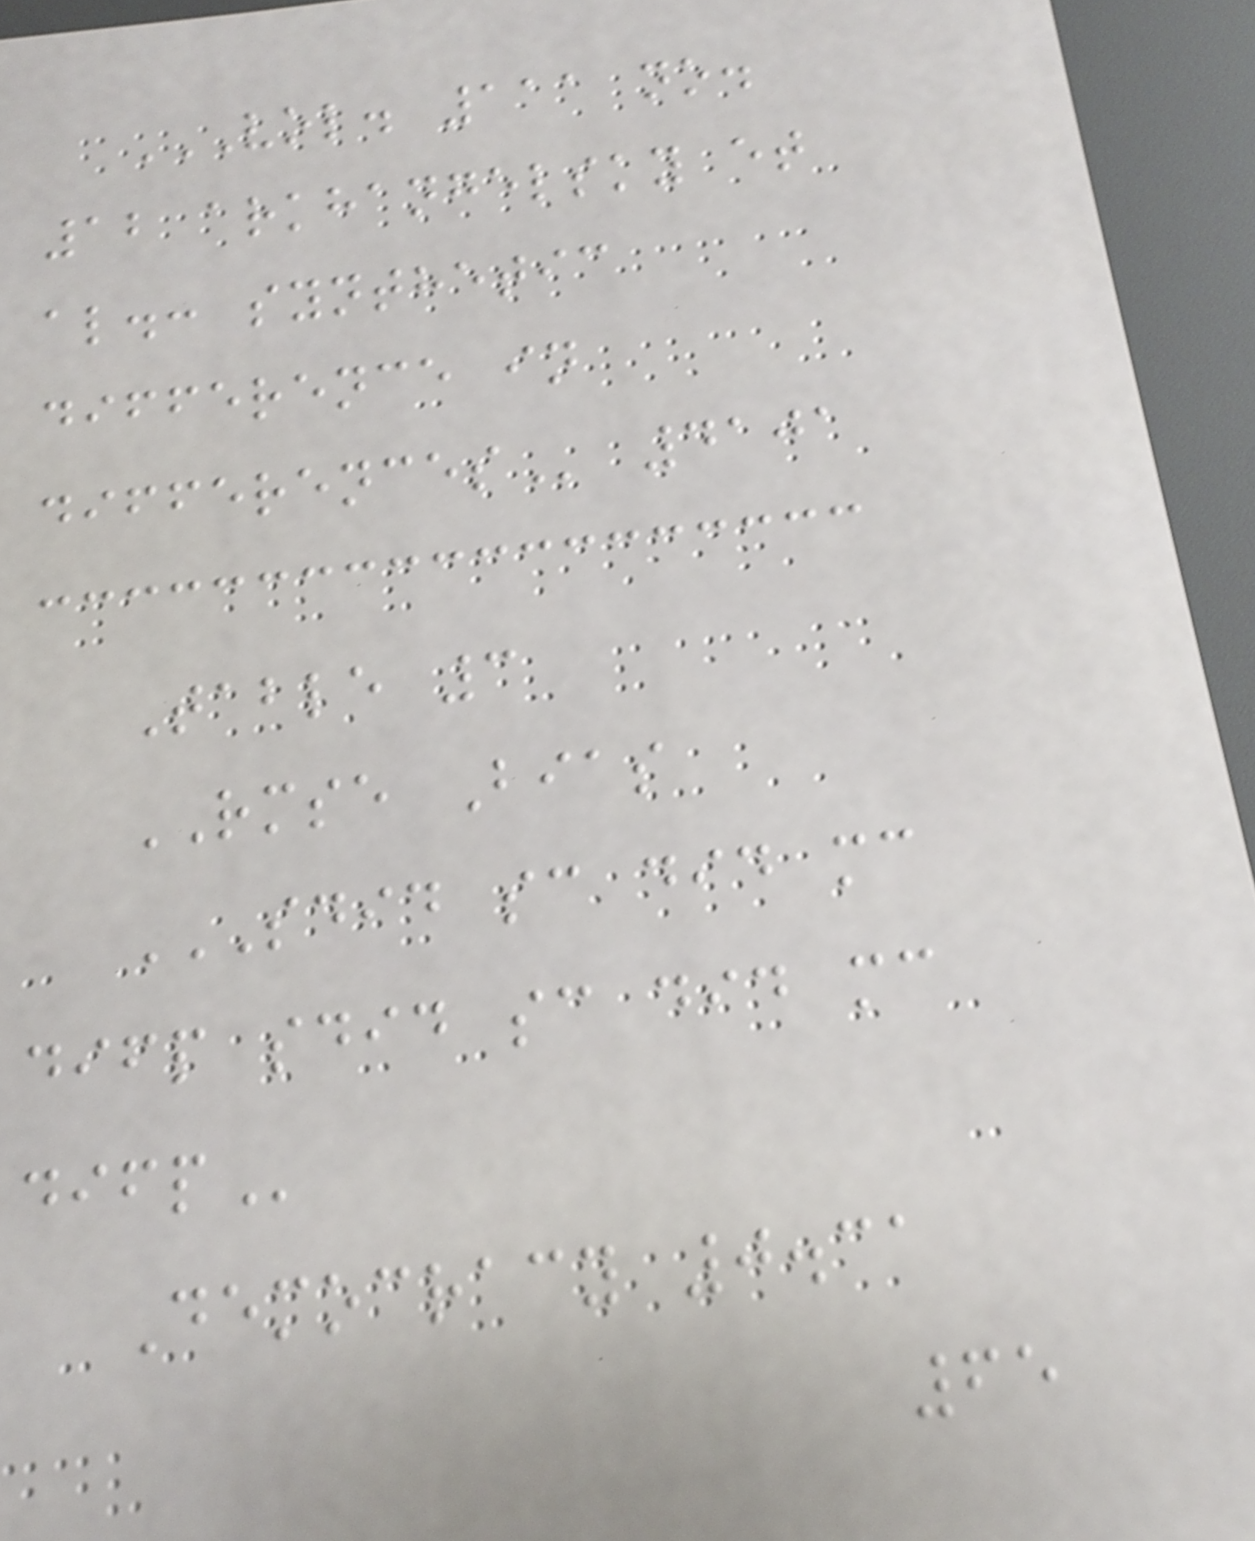VOL. 111 NO.
12 ARKHANGELSKY ET
AL.: SYNTHETIC
DIFFERENCE IN
DIFFERENCES 4101
Table 3
RMSE Bias
SDID SC DID MC
DIFP SDID SC DID MC
DIFP
Democracy 0.31
65
